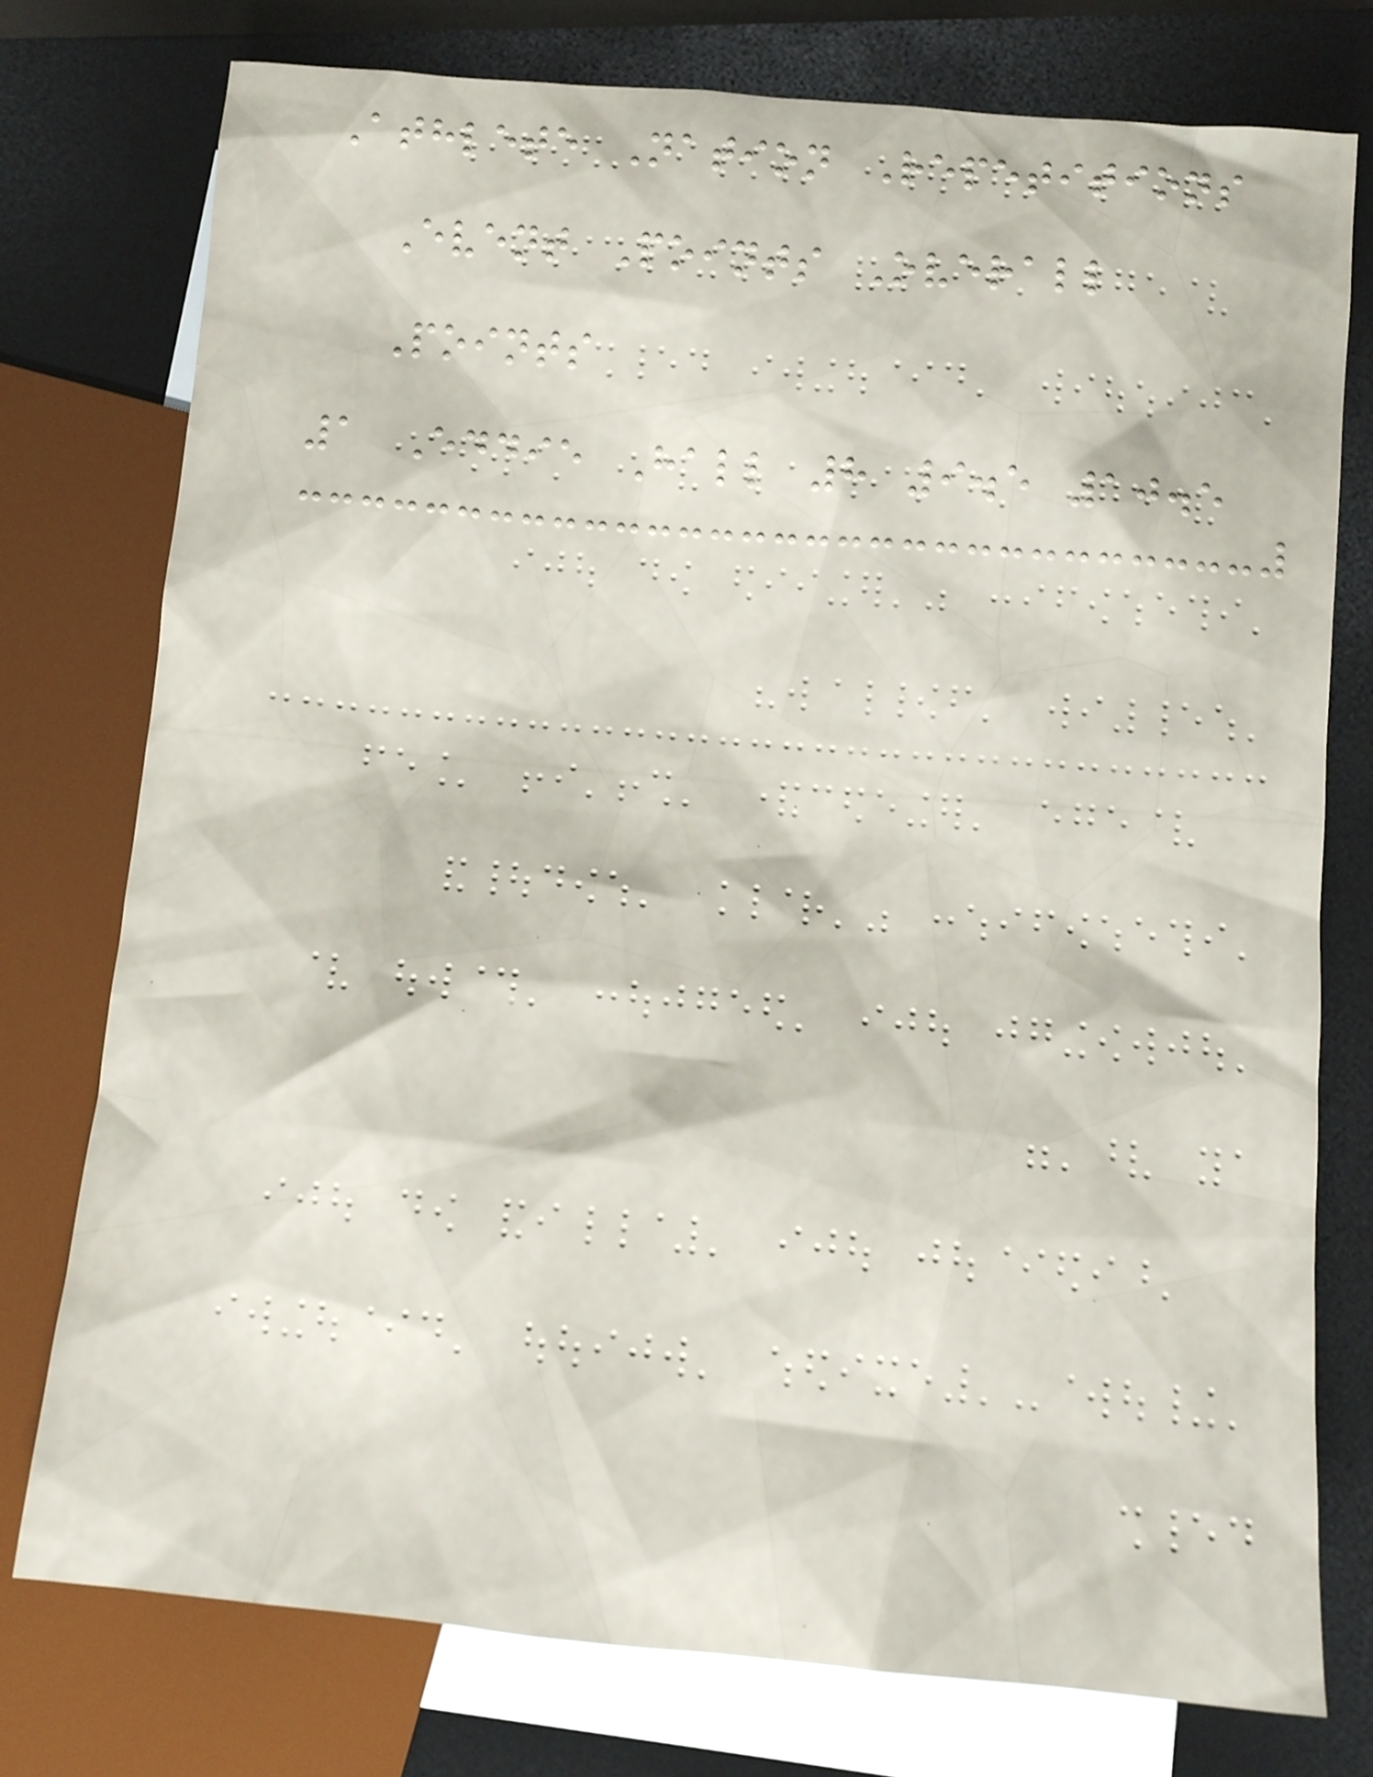Athlete Nation Repetitions
Event Points Overall
Points
1 Eddie Hall 8 9.5 10.5
